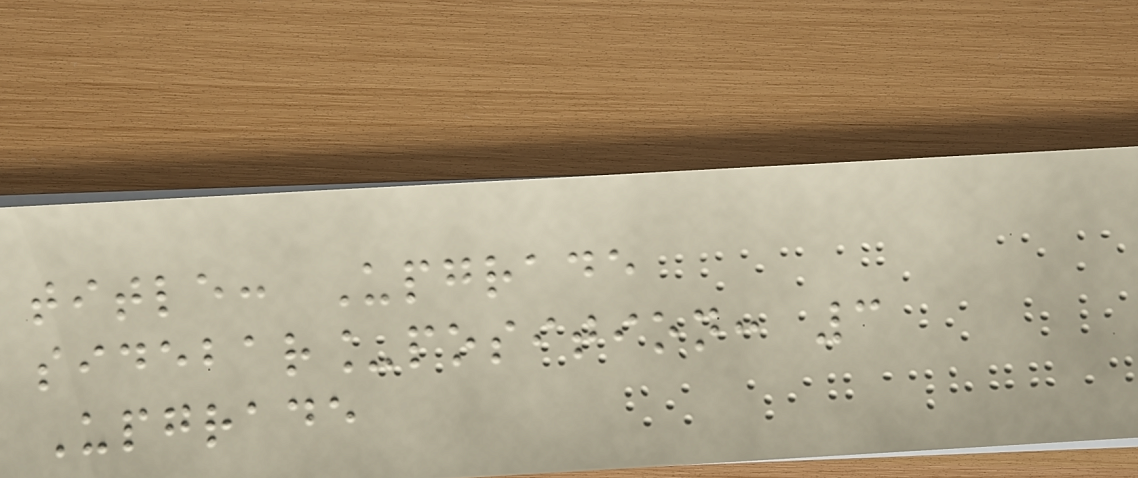title: Upgrade
sidebar_position: 3
Upgrade
